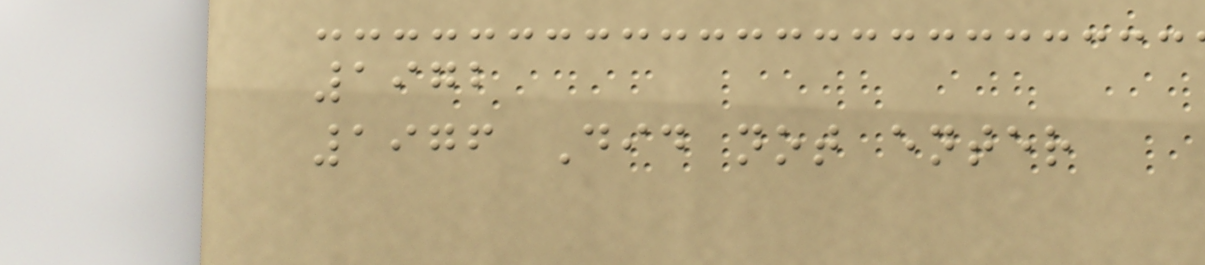1972
1976 Did not enter
